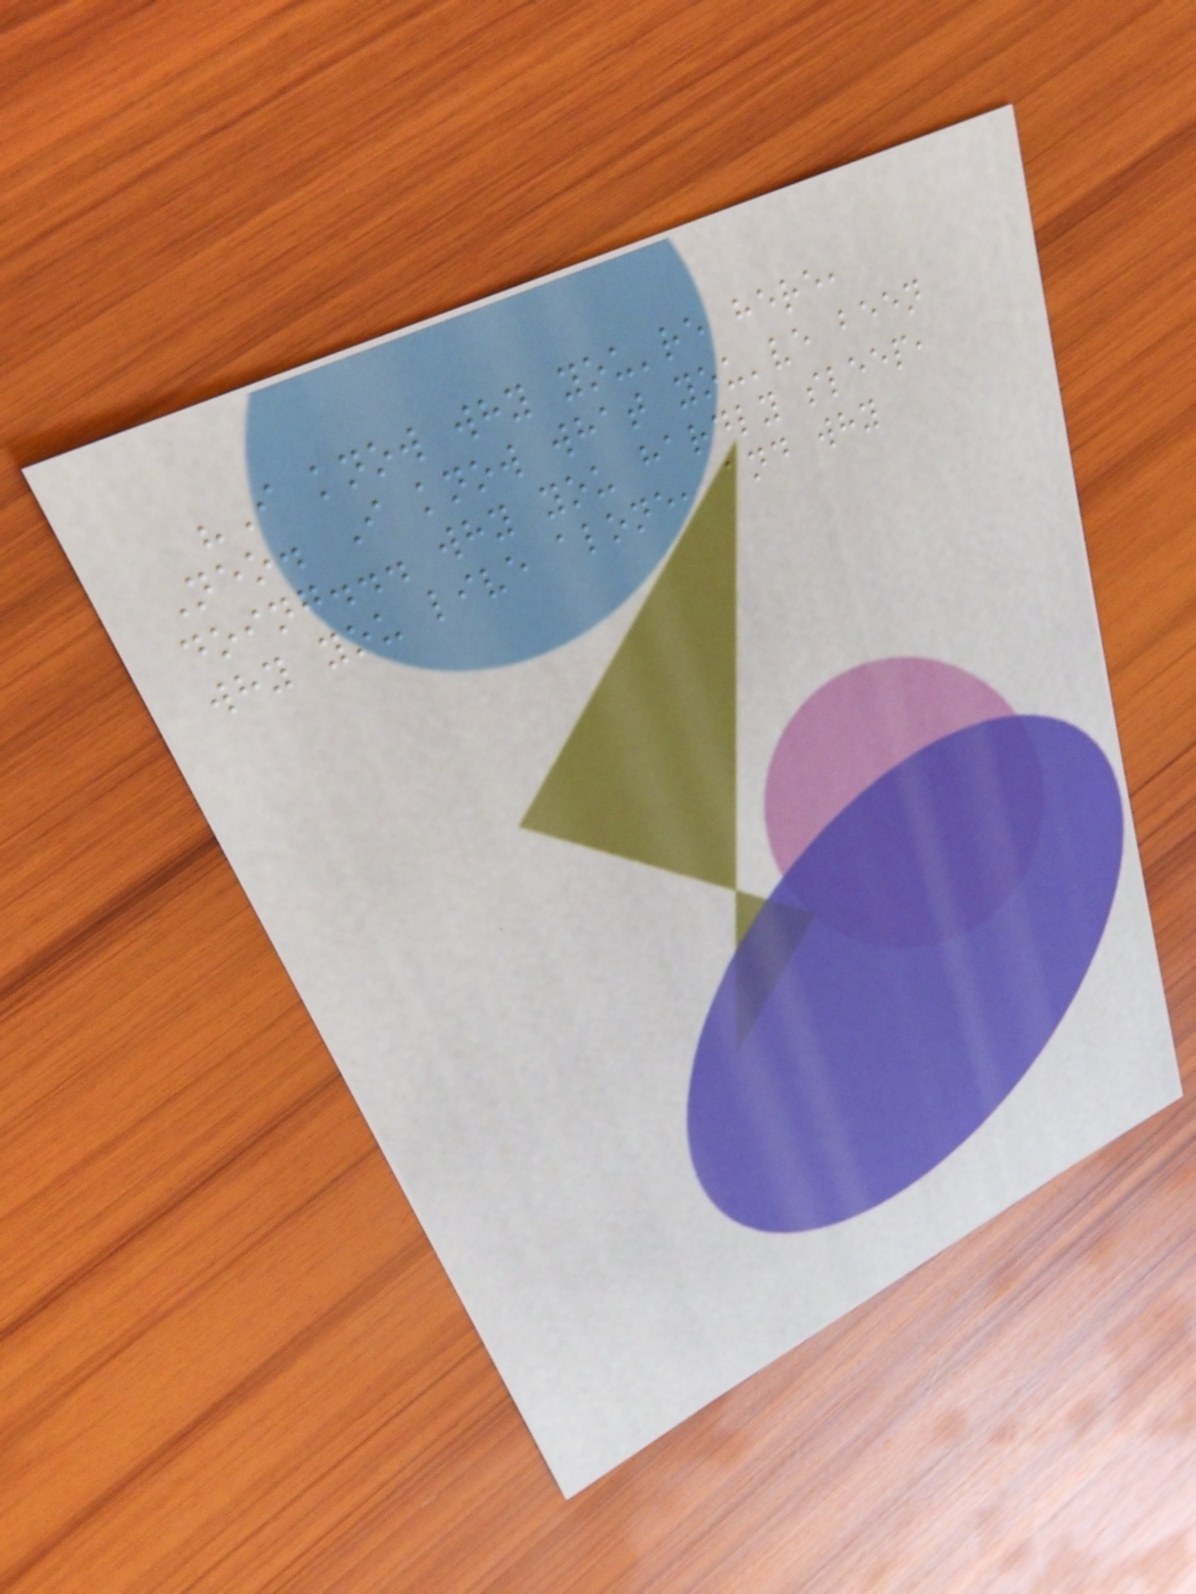"I know why you're here,
Neo. I know what you've been
doing... why you hardly sleep,
why you live alone, and why
